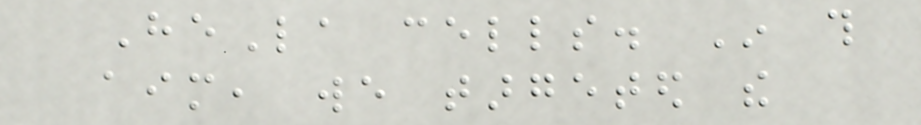HeLa cells. In this
aim, we targeted the
